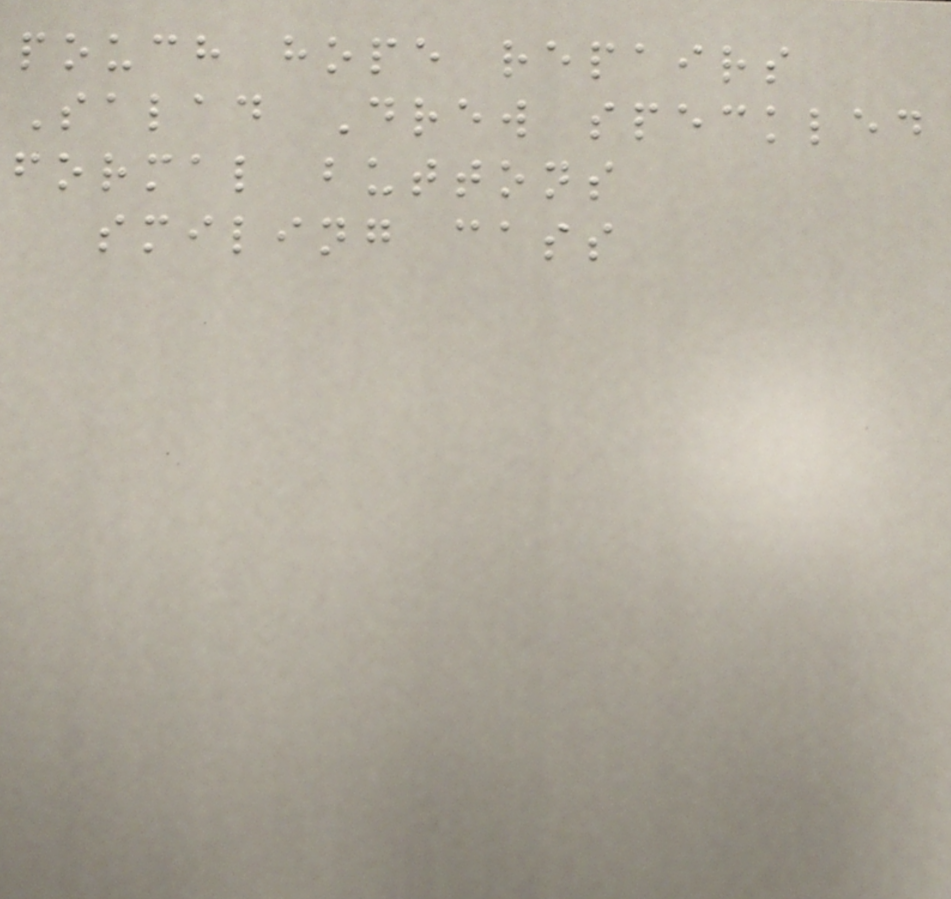pouch hope repairs
Salad Drew speckled
formal buttons
smiling cass
